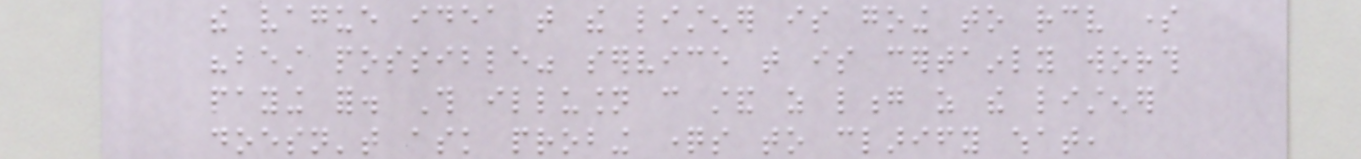the vague idea that the listener is going to receive some
"best possible" service that is certainly worth
paying for. This illusion can stand as long as the listener
doesn't ask probing questions to clarify what,
